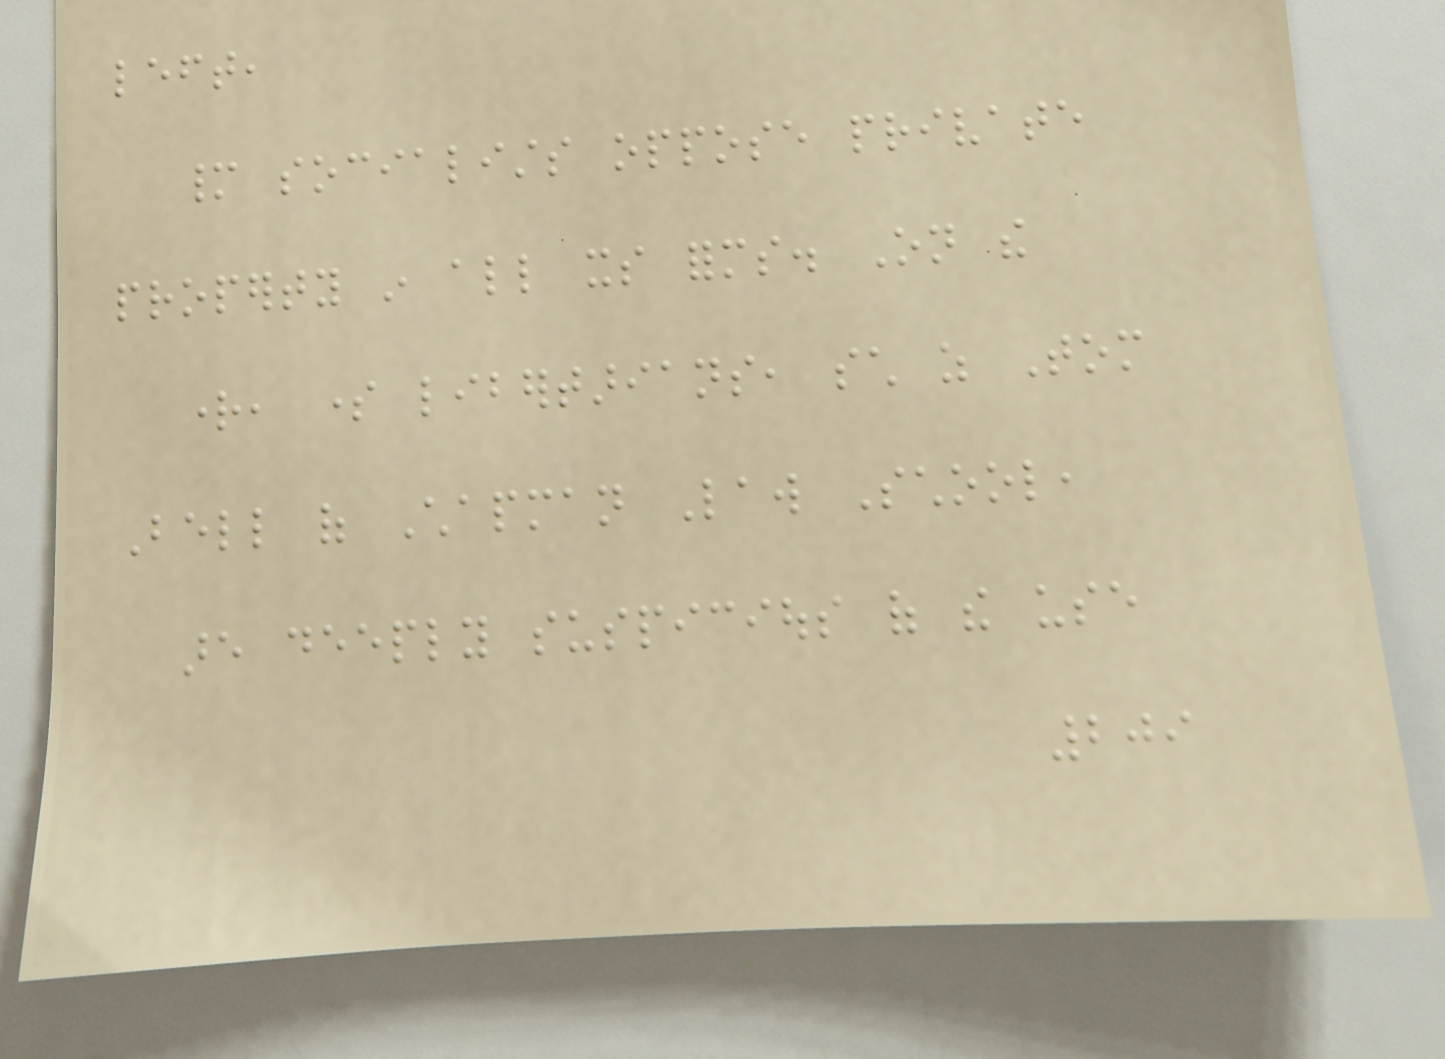left,
many socialists oppose private
property in all its forms. On the
right, some libertarians, such as Tom
Bell of Chapman Law School,
are deeply suspicious of the use
209
